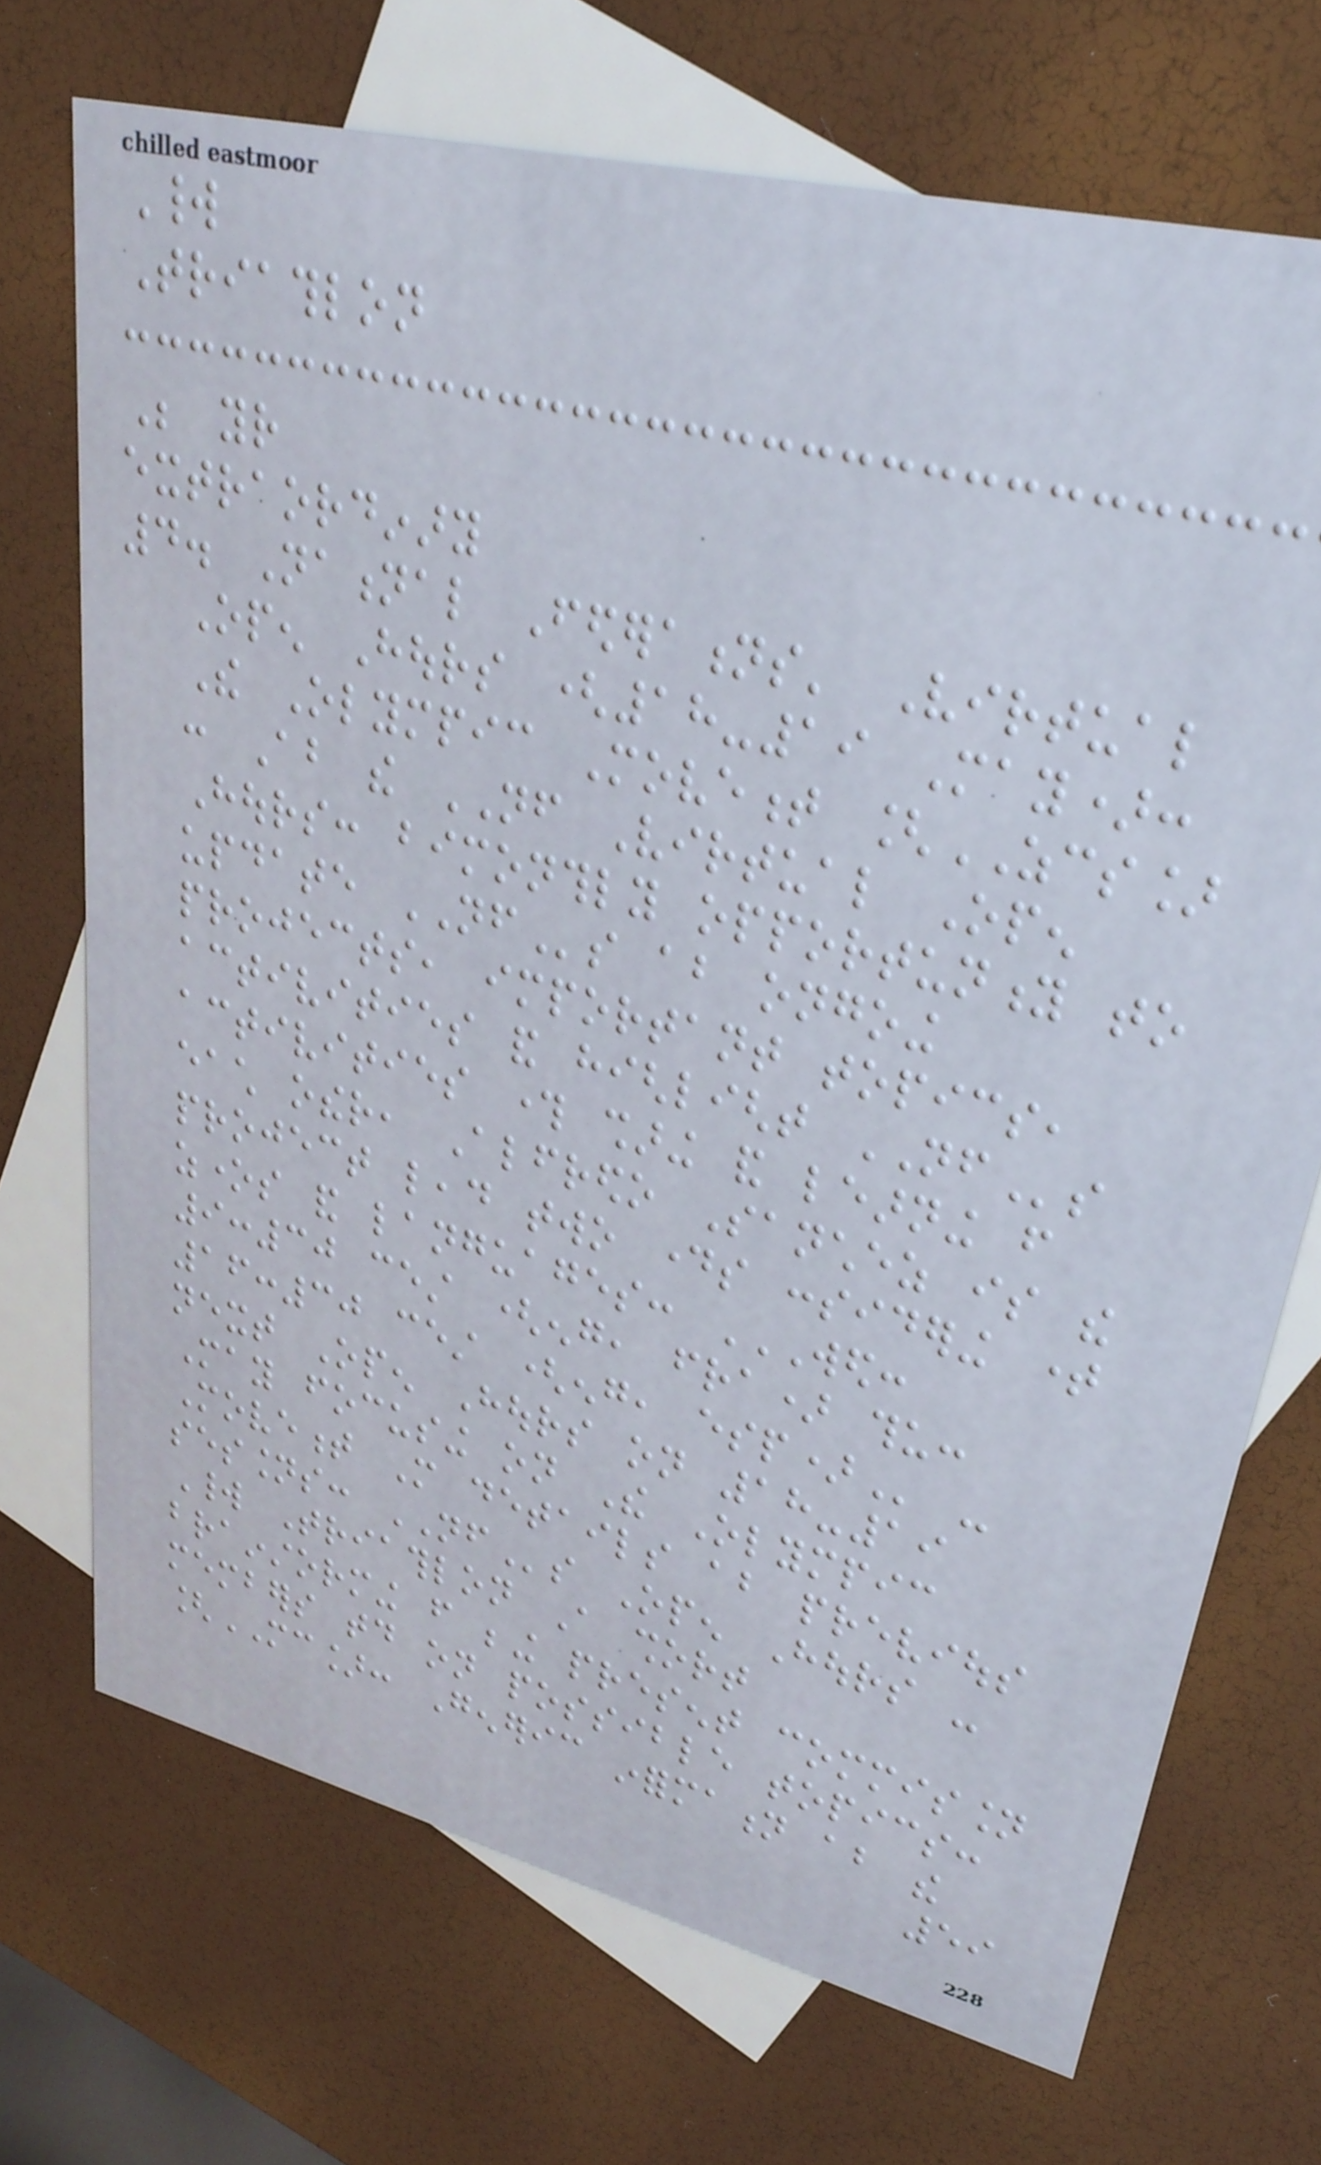World
Triathlon
Be your
extraordinary
4. National Federations' Virtual
Open Hours (18-19 May):
The Olympic Movement [ZCS]
: About the NF Virtual Open
Hours: bimonthly opportunity to
update NFs about ongoing
projects, important topics,
activities and highlight NFs
activities through sharing and learning from
each other, Alfredo Sanchez is the
project lead two days considering time
zones and languages: WED:
9:30 CEST (ENG, FRA) THU:
16:30 CEST (ENG, ESP) -
next Open Hours on 18-19
May focusing on The Olympic
Movement More details about previous
sessions: NFs Open Hours -
World Triathlon A short
brainstorming from being present commission
members today on possible topics:
[MC]: Generic information about the
59
